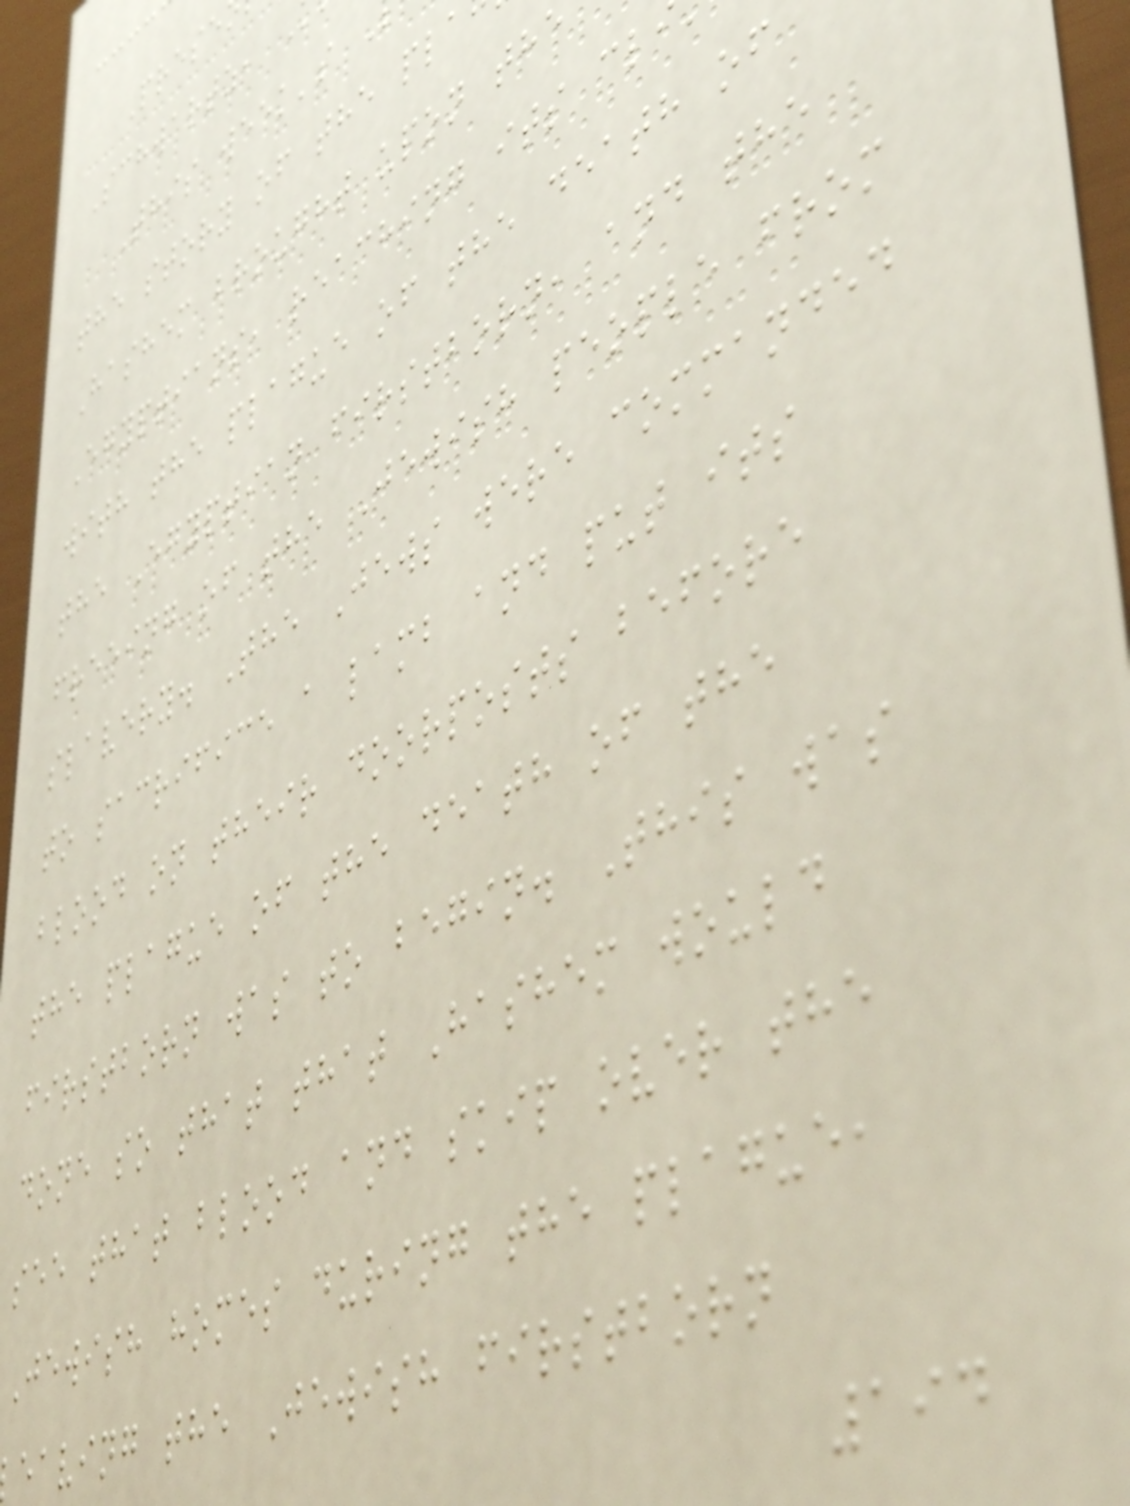Schwartz,
This week's
the story of the pla
Hashem brought upon the
Egyptians, reaching its cl
with the plague of the death of
the Egyptian firstborn, and the
freeing of the Jewish people from
slavery. The Jews were commanded
to sacrifice a lamb and put its
blood on their doorposts before
the plague of the death of the
firstborn was to begin. This was
done so that that Hashem would
see that blood and skip over the
Jewish homes during the plague,
eaving the Jewish firstborn
194
